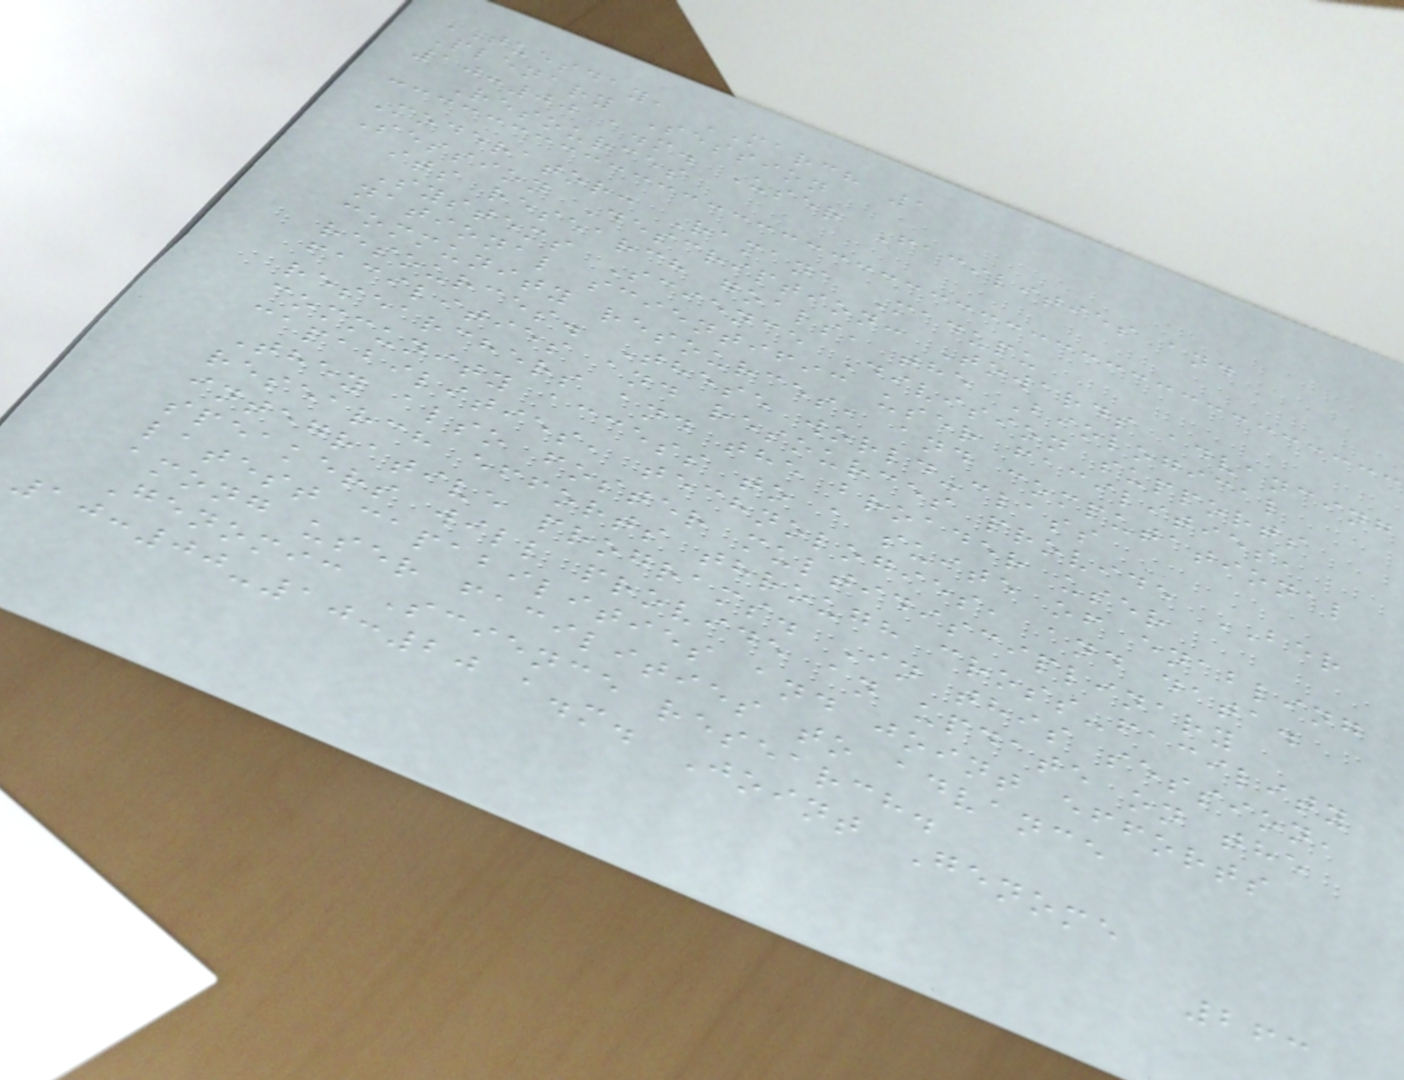TUESDAY, MARCH 1
Plenary Session
10:00 a.m. User Facilities and
Resources
Moderator: Ramana Madupu
Session Description: Towards advancing
its research goals, the Biological
Systems Science Division supports
national scientific user facilities,
community resources, and computational
resources. These world-class
facilities and resources provide BER
researchers and the broader user
community access to a suite of enabling
capabilities, technologies, and data.
They also foster multidisciplinary
research efforts through cross-facility
integrative programs. In this session,
speakers will provide an update on the
latest capabilities and joint efforts
among user facilities to advance
Genomic Science research.
10:00-10:20 a.m. Joint Genome
263
